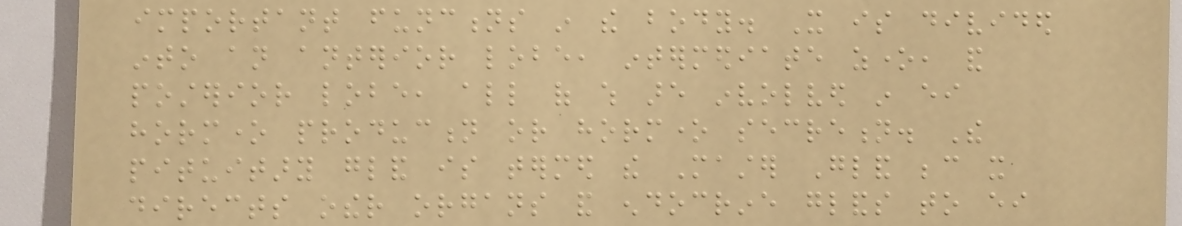important functions in the body. It is divided
into an anterior lobe, intermediate zone, and
posterior lobe, all of which are involved in either
hormone production or hormone secretion. The
pituitary gland is termed the Master Gland because it
directs other organs and endocrine glands to either
